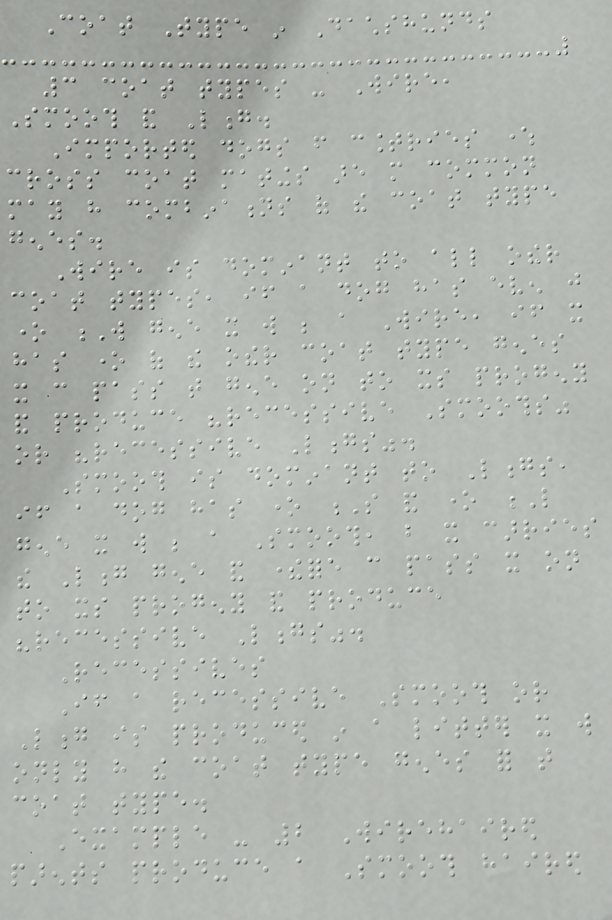Coat Type in Dachshunds
3 coat types - Wire,
Smooth and Long.
Imported dogs from countries where
cross coat matings are more common
may have combinations of the coat type
genes.
Wire is dominant to all other
coat types, if a dog has even just
one W gene it will be a Wire, if it
has one of the other coat type genes
it can pass that gene on to its progeny
and produce "recessive Smooths"
or "recessive Longs".
Smooth is dominant to Longs,
if a dog has one S and one L
gene it will be a Smooth, but it carries
the Long gene and therefore can pass it on
to its progeny and produce
"recessive Longs".
Recessives
If a recessive Smooth or
Long is produced in a litter it will
only have the coat type genes for that
coat type.
Example - 2 Wirehaired
parents produce a Smooth haired
